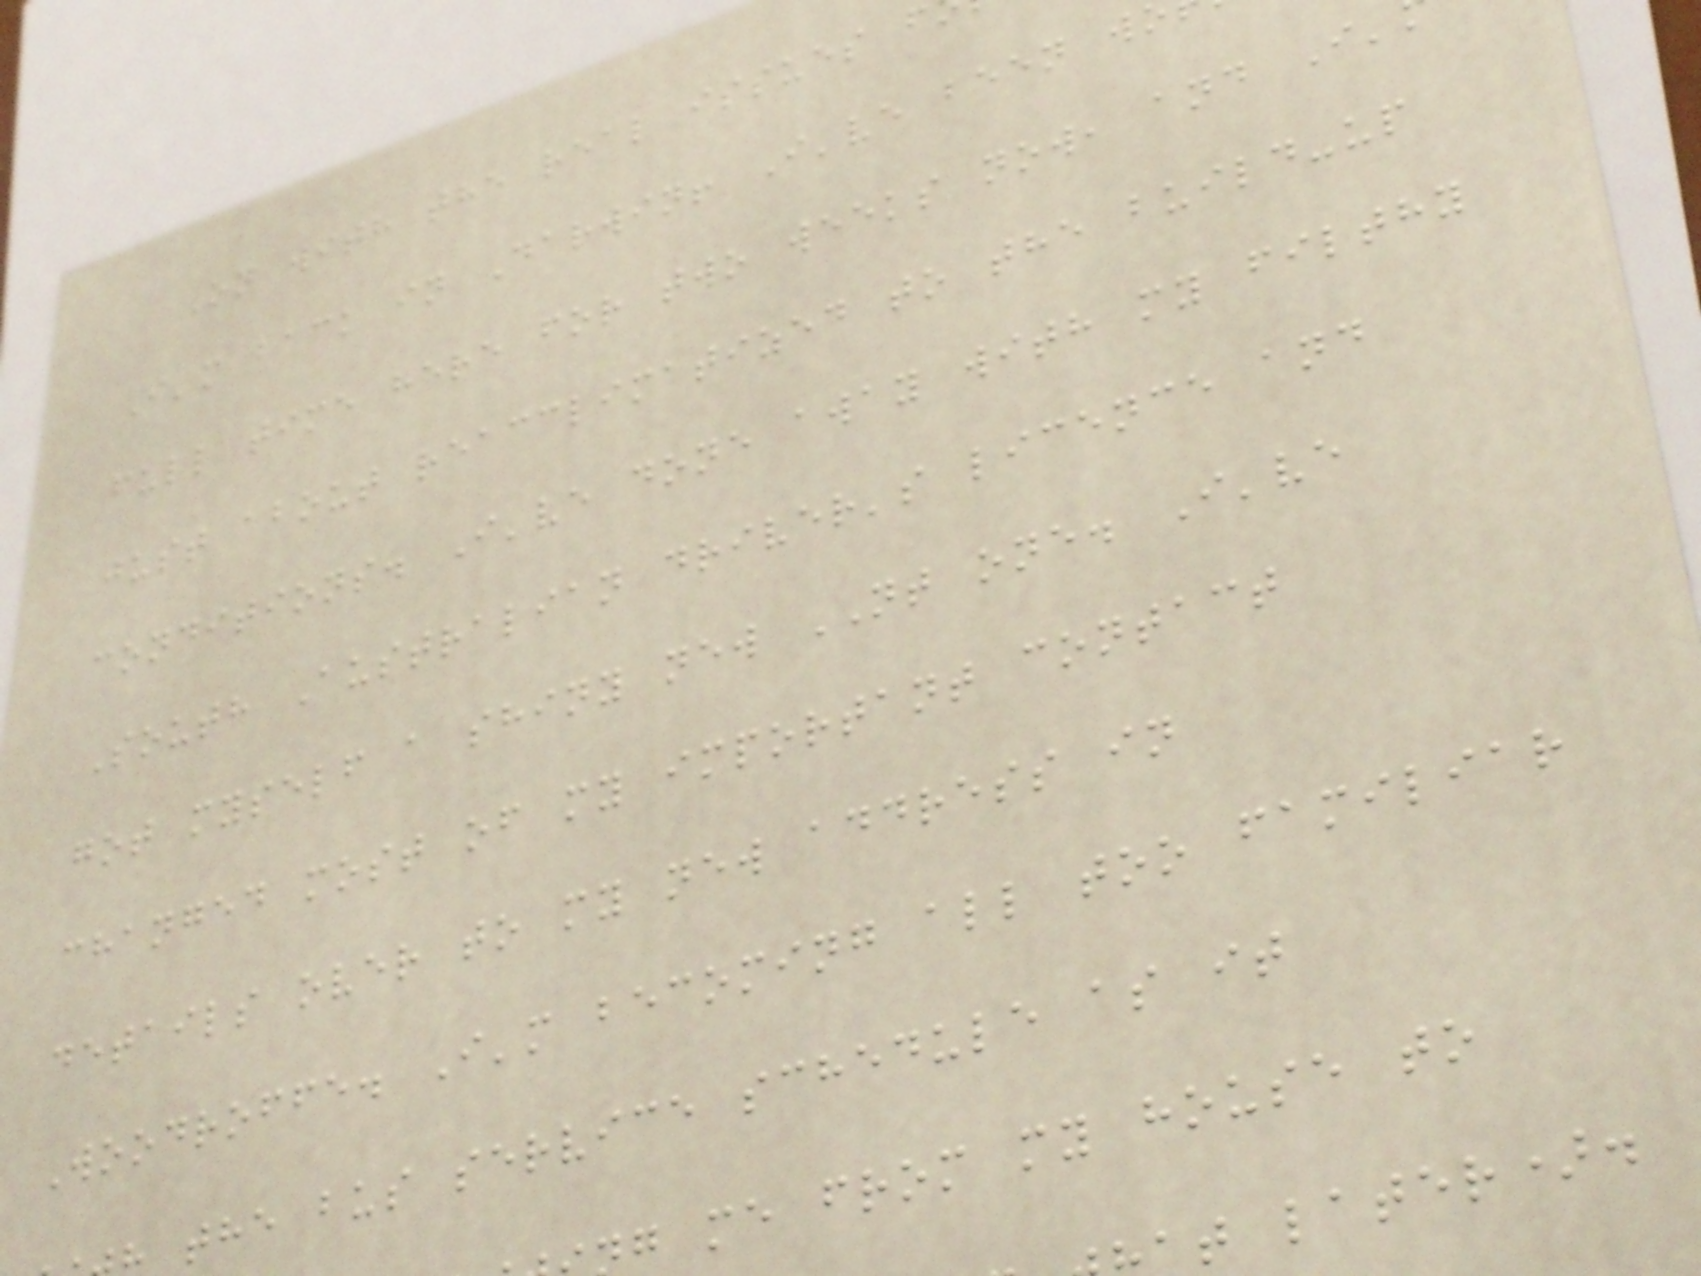On with the real issues f
I'm back in Darwin! I've been w
full time here for two weeks now, and I'
just about reacclimatized to the build-up
conditions. I've done away with my filthy
South Australian driver's licence and
got myself a shiny new NT one. I've
changed most of my important contact
details over to my new address in
Woodroffe. I'm becoming all too familiar
the bus service schedule as it
g me from my house to
at later).
